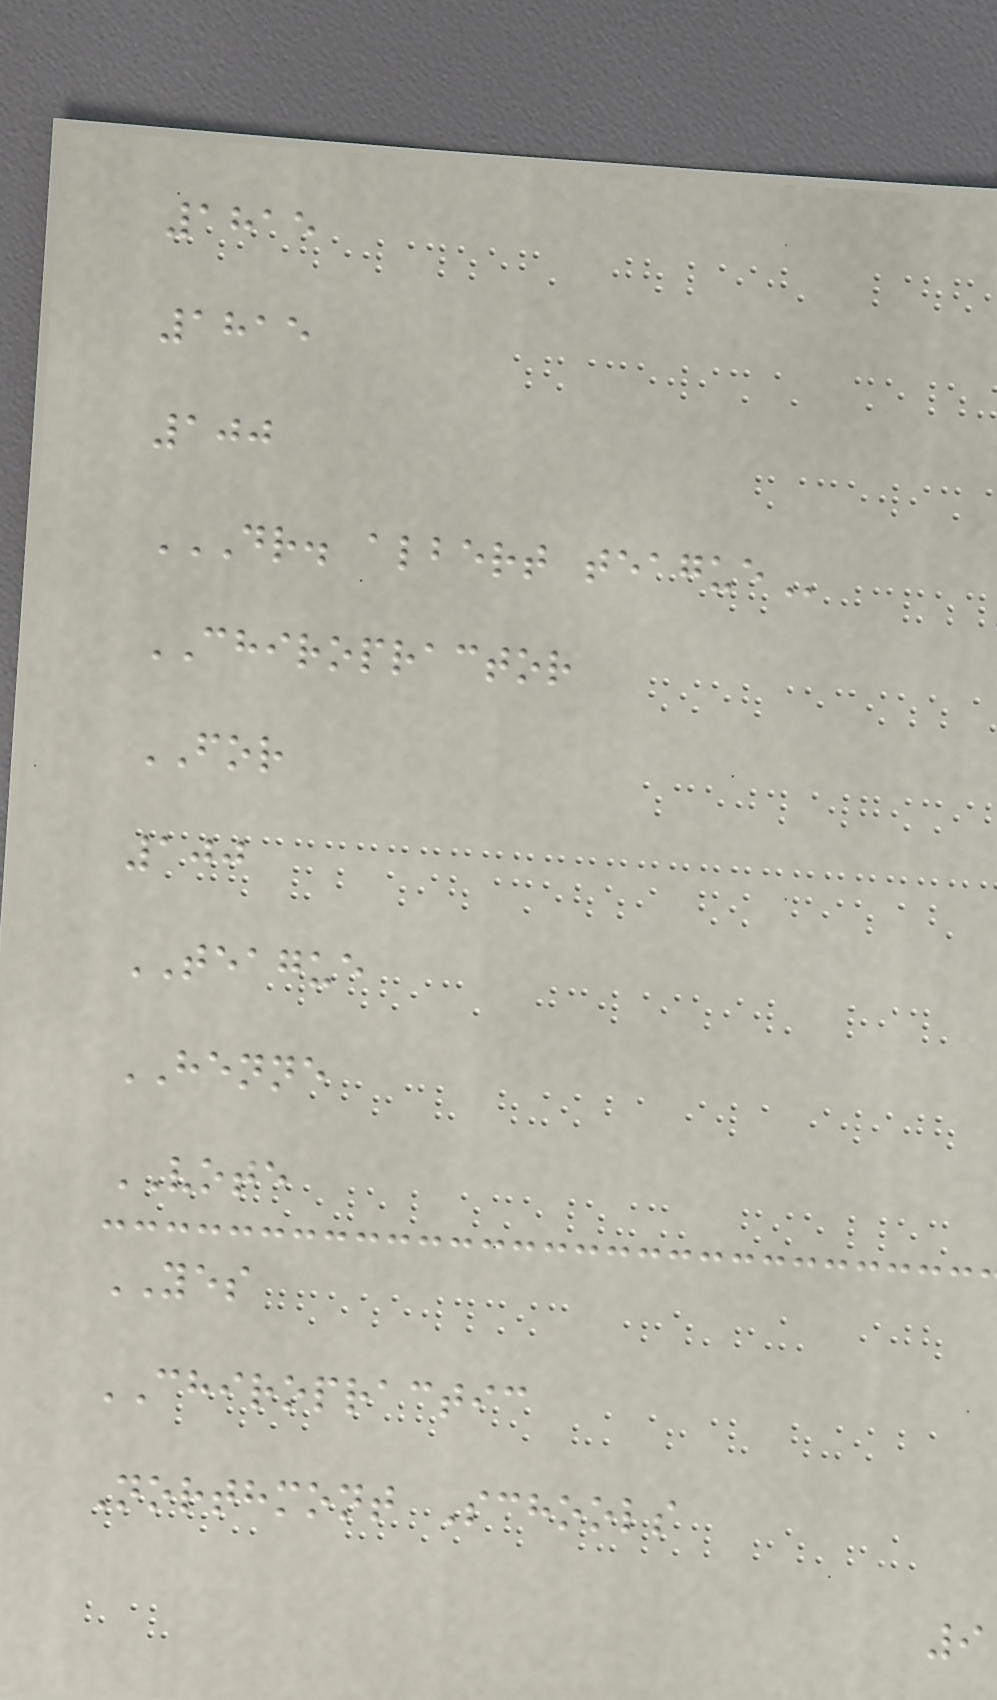1815
1815
100
DR. ALBERT TEAGUE
CHIROPRACTOR
FOR
100
TEAGUE
HENNE
VOTE
YES
CHIROPRACTIC
Northmont Schools
9
